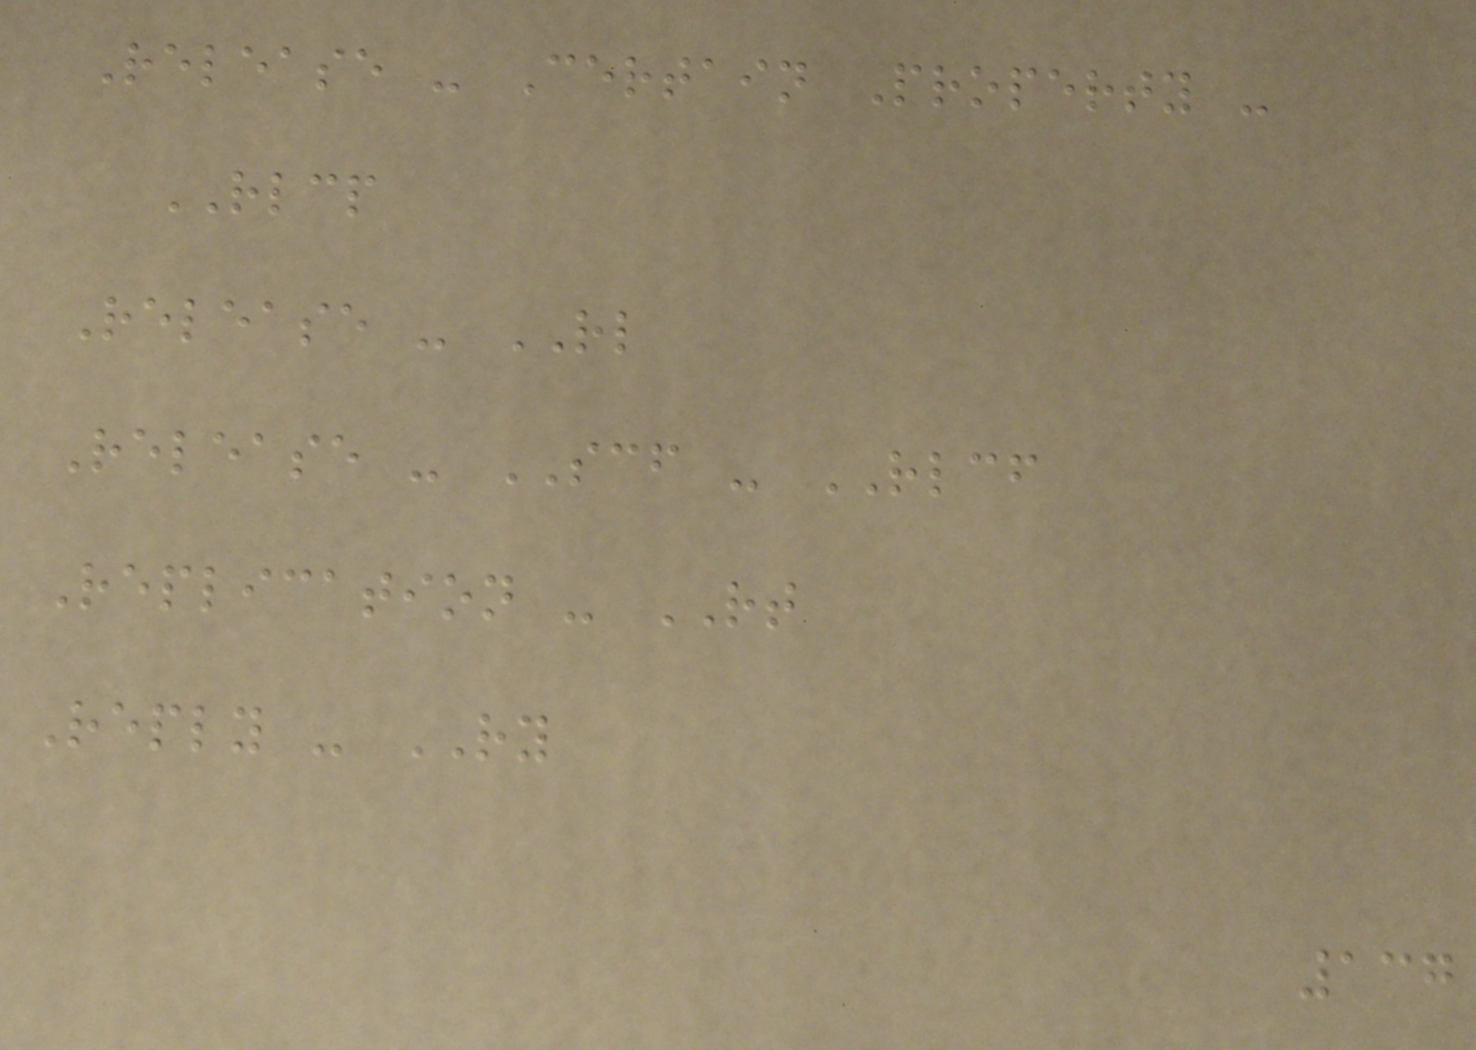Release - Certain Property -
RLCP
Release - RL
Release - SCF - RLCF
Replication - RT
Reply - RY
137
